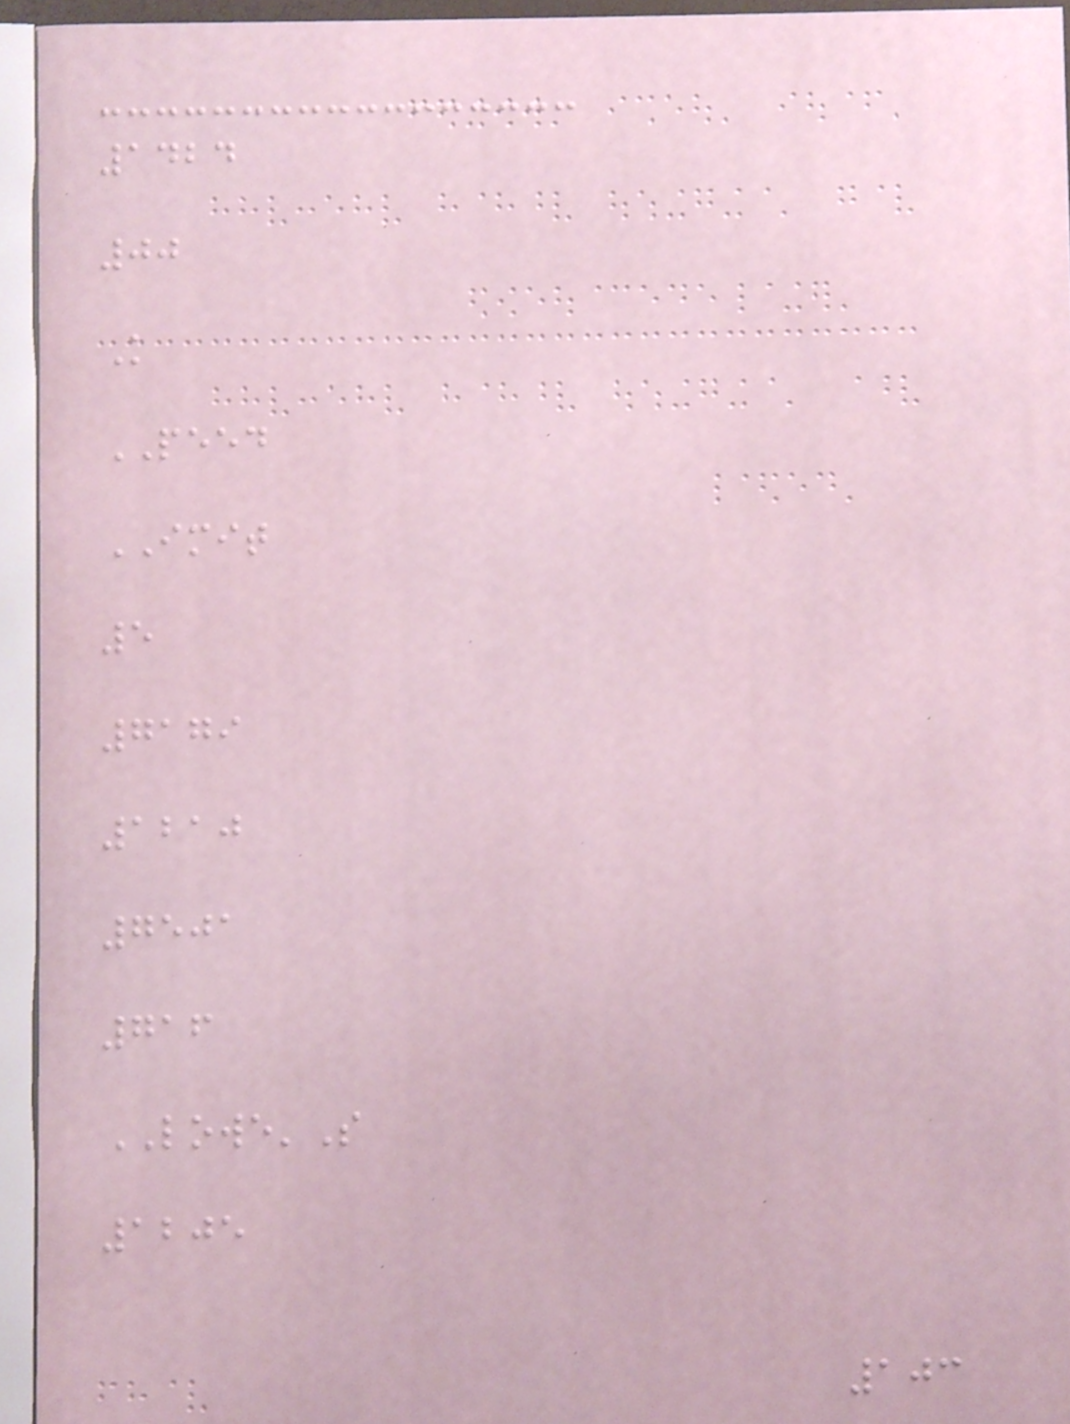1424
00
K
PEED
IMIT
5
7179
1210
7501
716
LOWE'S
1205
103
